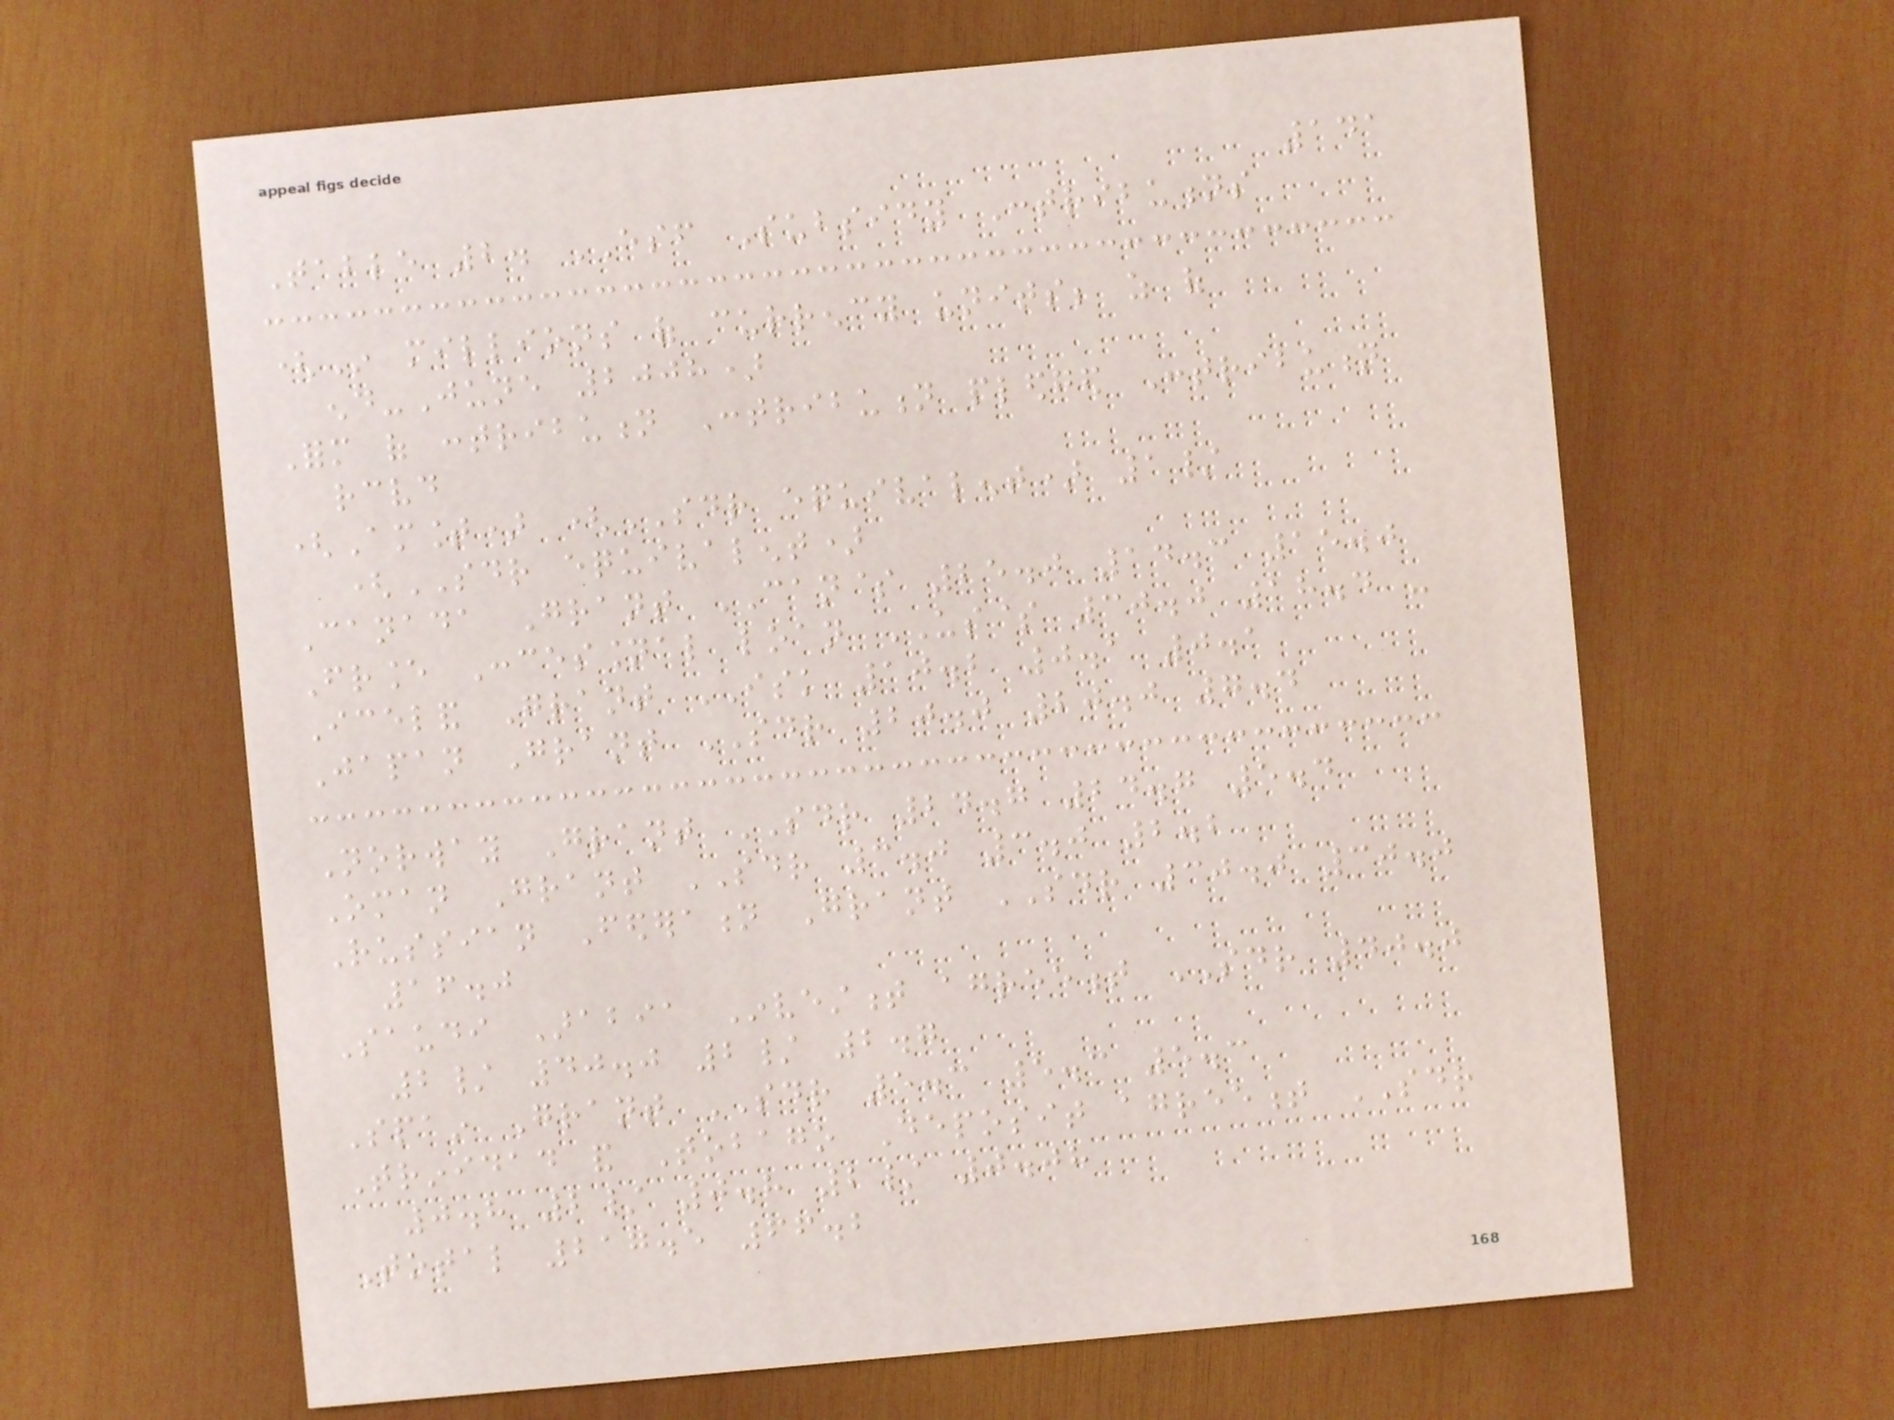141
Table 2. ESF Subsidy Contributions
(In millions of currency units; as of
end-June 2008)
Form of contribution Contribution pledged Contribution
received
(Amount) (SDR equivalent) 1/
(SDR equivalent)
Canada Grant CAN$ 25.0 14.3 15.0
France Concessional loan US$ 30.0 18.4 -
Iceland Grant ISK 10.2 0.1 0.1
Japan Grant SDR 20.0 20.0 7.4
Norway Grant SDR 24.7 24.7 5.4
Oman Grant SDR 3.0 3.0 2.2
Russian Federation Grant SDR 30.0 30.0
16.0
Saudi Arabia Investment agreement SDR 40.0
2/ 40.0 2/ 2.7
Spain Grant SDR 5.3 5.3 5.3
Trinidad and Tobago Deposit agreement SDR
0.8 2/ 0.8 2/ 0.08
Total 217.5 66.2
